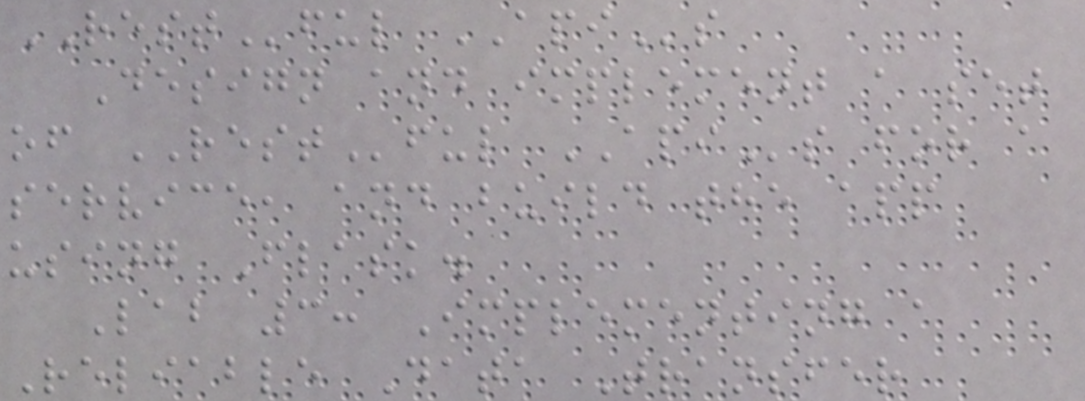RESTful APIs
Design and implement a set
of RESTful APIs for a
service, and build the app
using Flask.
Lab 3: Implementing a
Reliable Data Transfer
